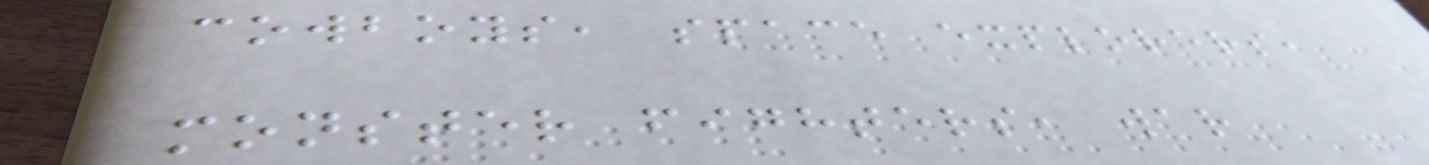cowboys, space explorers,
monster fighters, war
